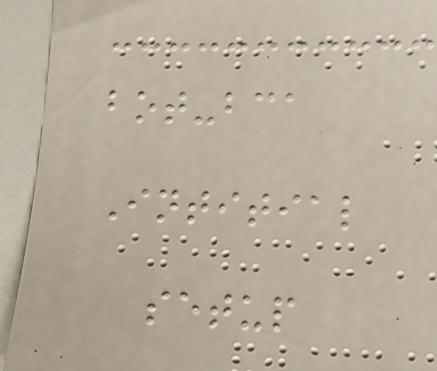bot-bca
Intitial
setup
